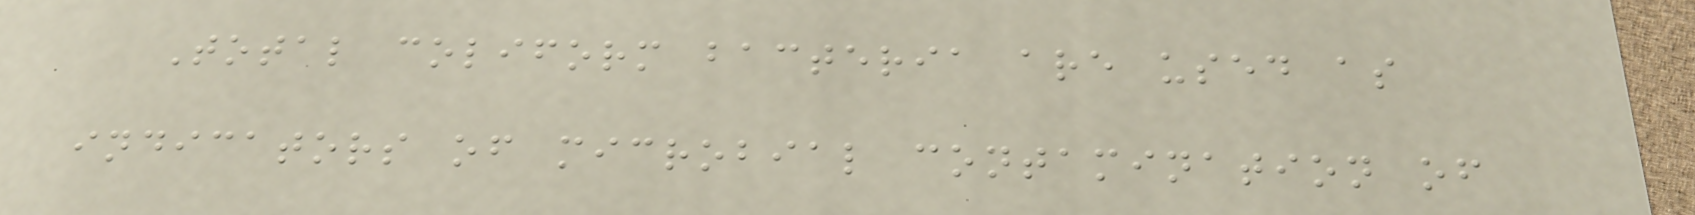Total coliform bacteria are used as
indicators of microbial contamination of
